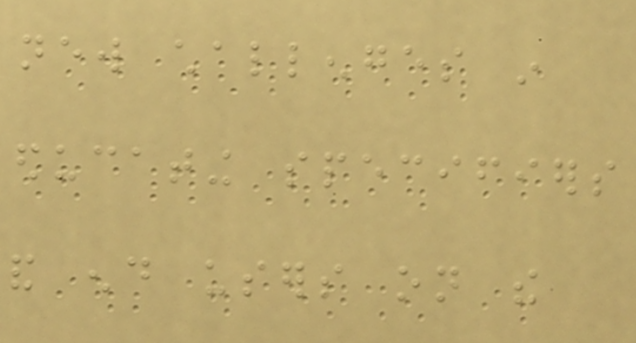new challenges in
educating specifiers
and end users on the
